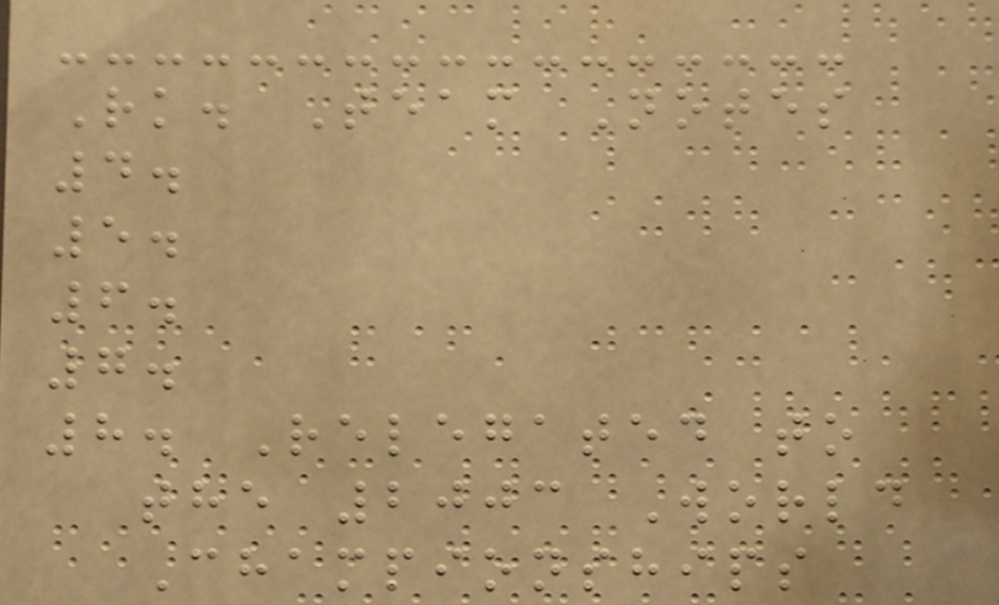Rk. Team Notes
4.
5.
6.
7.
8. Relegated to
the 2003 World
Championships
